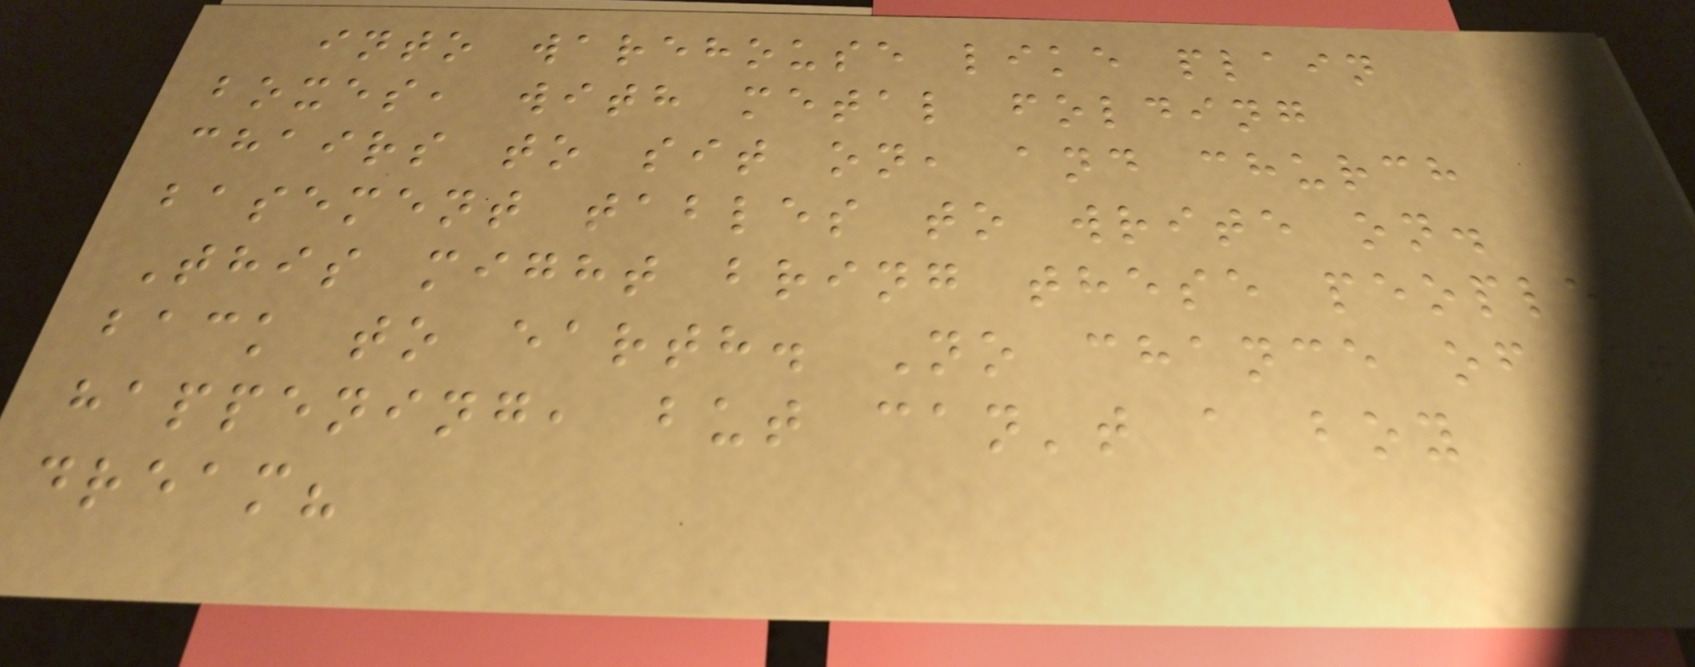into warehouse like plain
boxes, with metal folding
chairs to sit on, and church
basement tables to write on.
This might bring these people
back to earth. No chance of it
happening, but can't a boy
dream?
